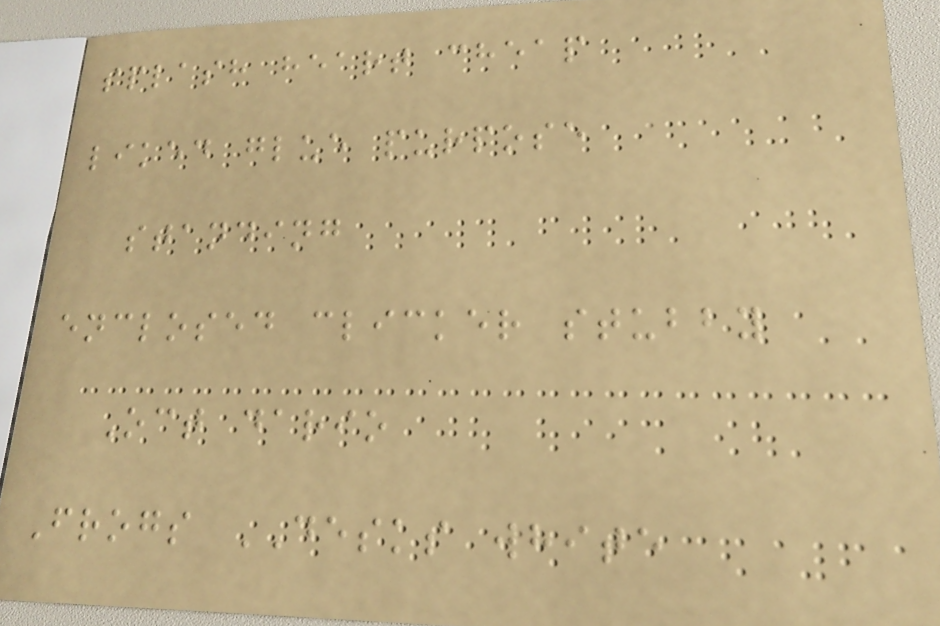splash heart cheap
liked glue purpose
standing
enclosed clicker stubby
Oct dario
Frogs DESKS white
